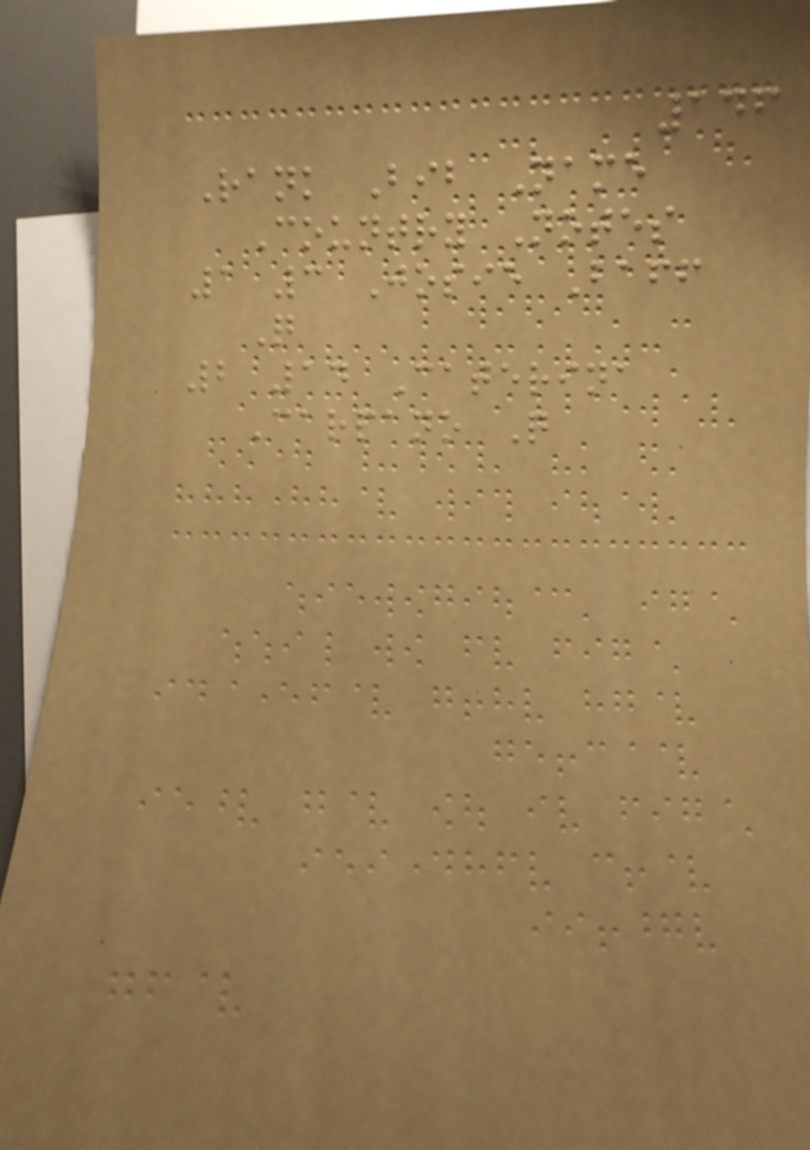146
Rank Bib Name
Country Notes
1 3 Josie Baff
Q
2 14 Caterina
Carpano Q
